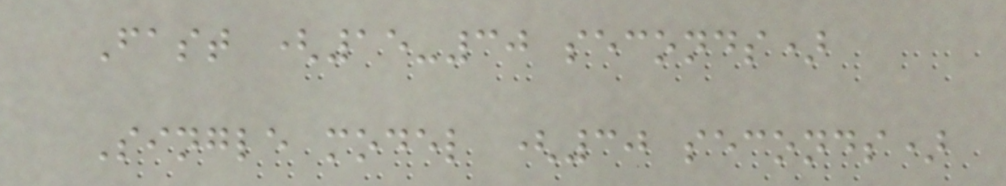Fast (15-30 seconds)
Single model (30 seconds)
